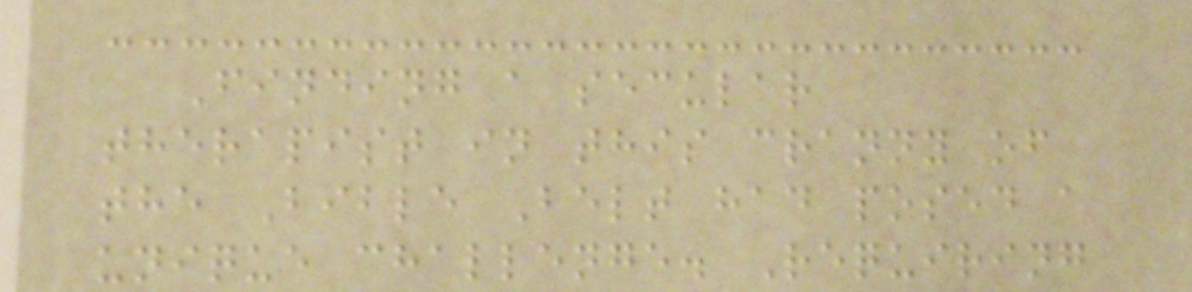Finding a secular
therapist in this cranny of
the Bible Belt had posed a
unique challenge. Requiring
